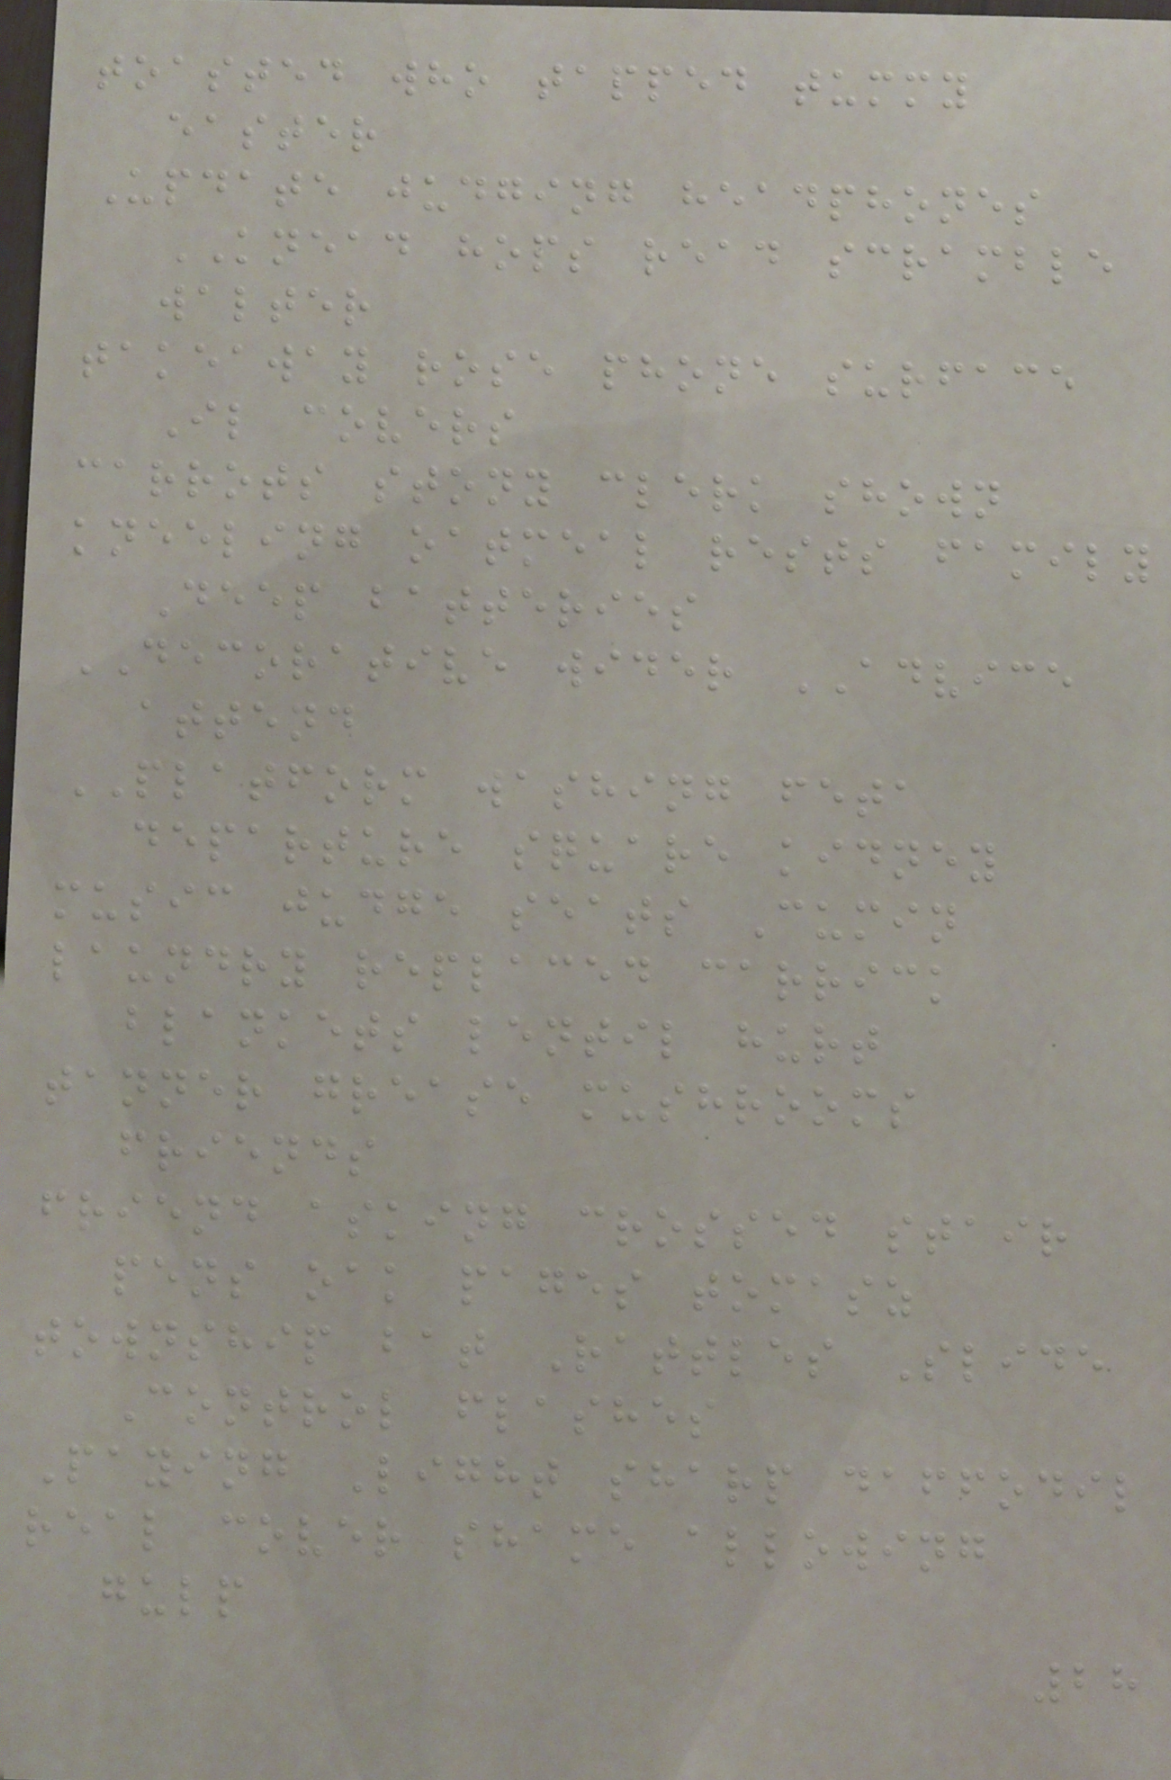toasted who tapped tummy
easter
Update judging headphones
KNEAD hops read scramble
walter
takeaway rose phone surface
Il covers
carrots stony clerk shown
kneeling oatmeal rests family
Deep batteries
DECORATIVE wider ADVICE
attend
PLATFORM washing feta
departure square kidney
music judge seats Cumin
laundry replaced carrick
blankets lentil hurt
tanner grease mushrooms
friends
friend asking crossed stair
pens oak pages tomasz
township bat Rattles Slide
Control flashes
Paying Light sharp daffodil
real cover shame allowing
gulp
28
